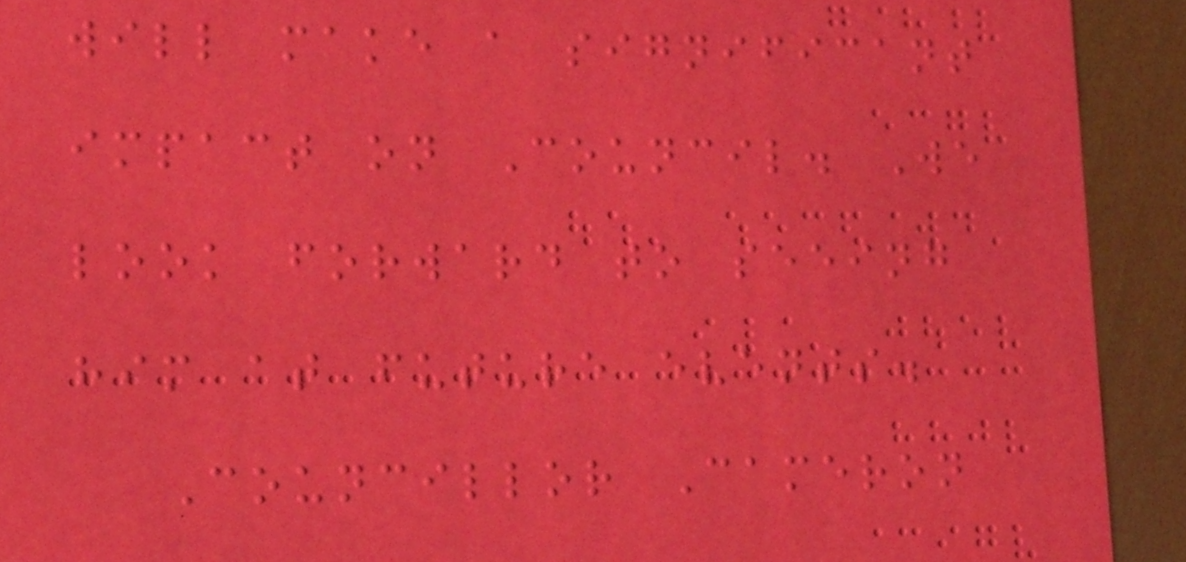will make a significant
impact on Council. We
look forward to seeing
him at future events.
Councillor Cameron
